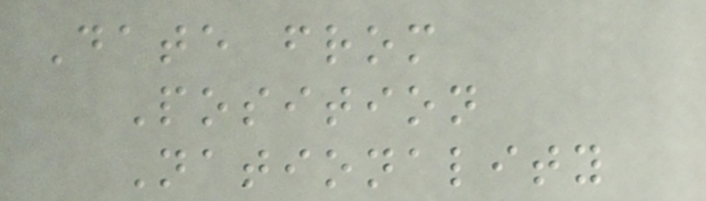Date from
Position
Nationality
